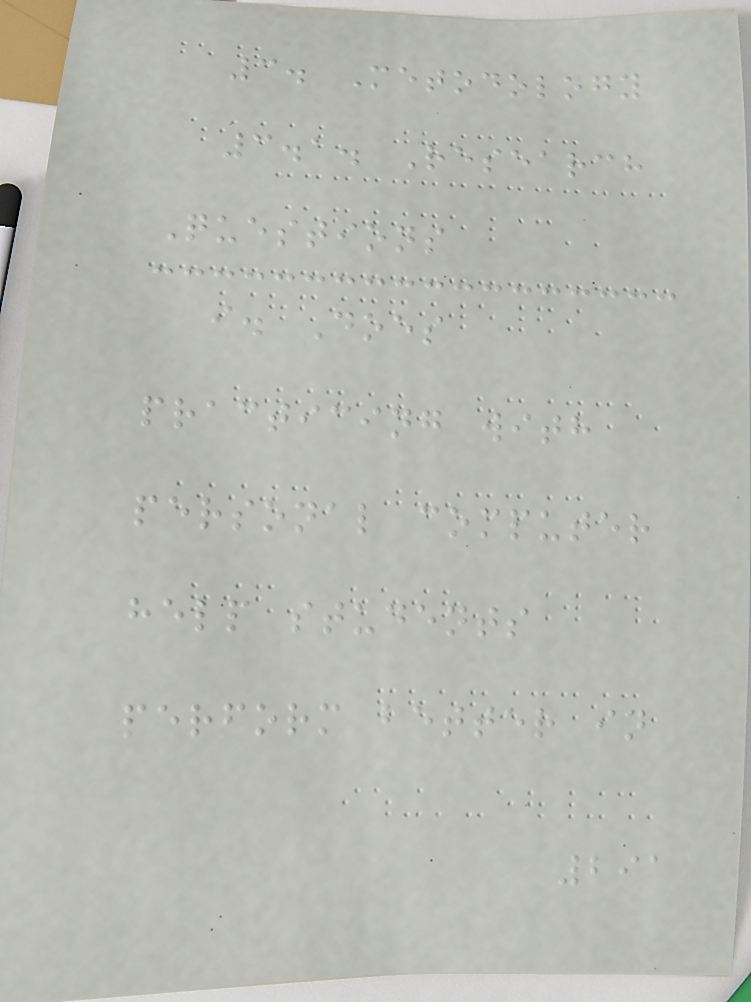3. Metodology
3.1. Research
Questions
i. Does
practicing with
personal computer
help students
perform better in
291
